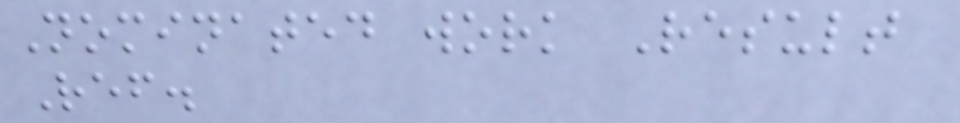Nominated work Result
Ref.
